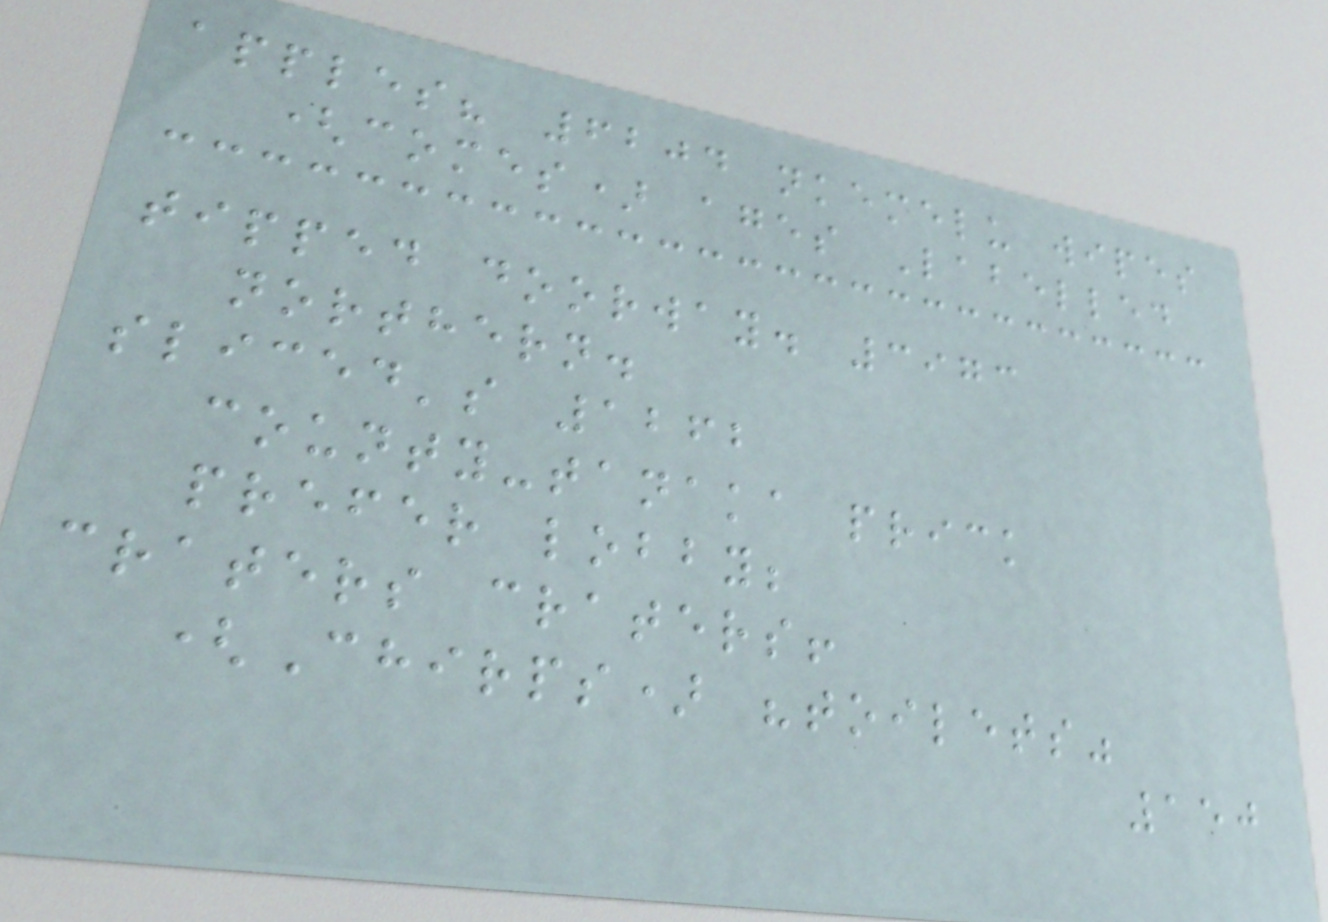apples? 6204 nkemelu wipes
(comes) ages Labelled
tipped doorway. 3973
northern.
sliced's 1262
county-tanaka prick
prefer lobby;
craters craters!
(Chirps) "toilets"
150
